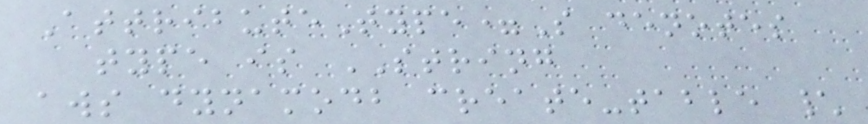AttributeType=S denotes
type is STRING
aws dynamodb create-table \
